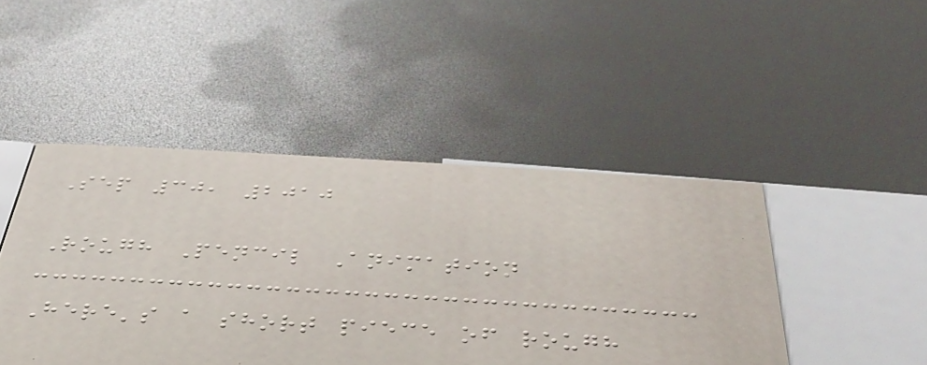Sep 30, 2010
Rough Pencil Animation
Here's a short piece of rough
